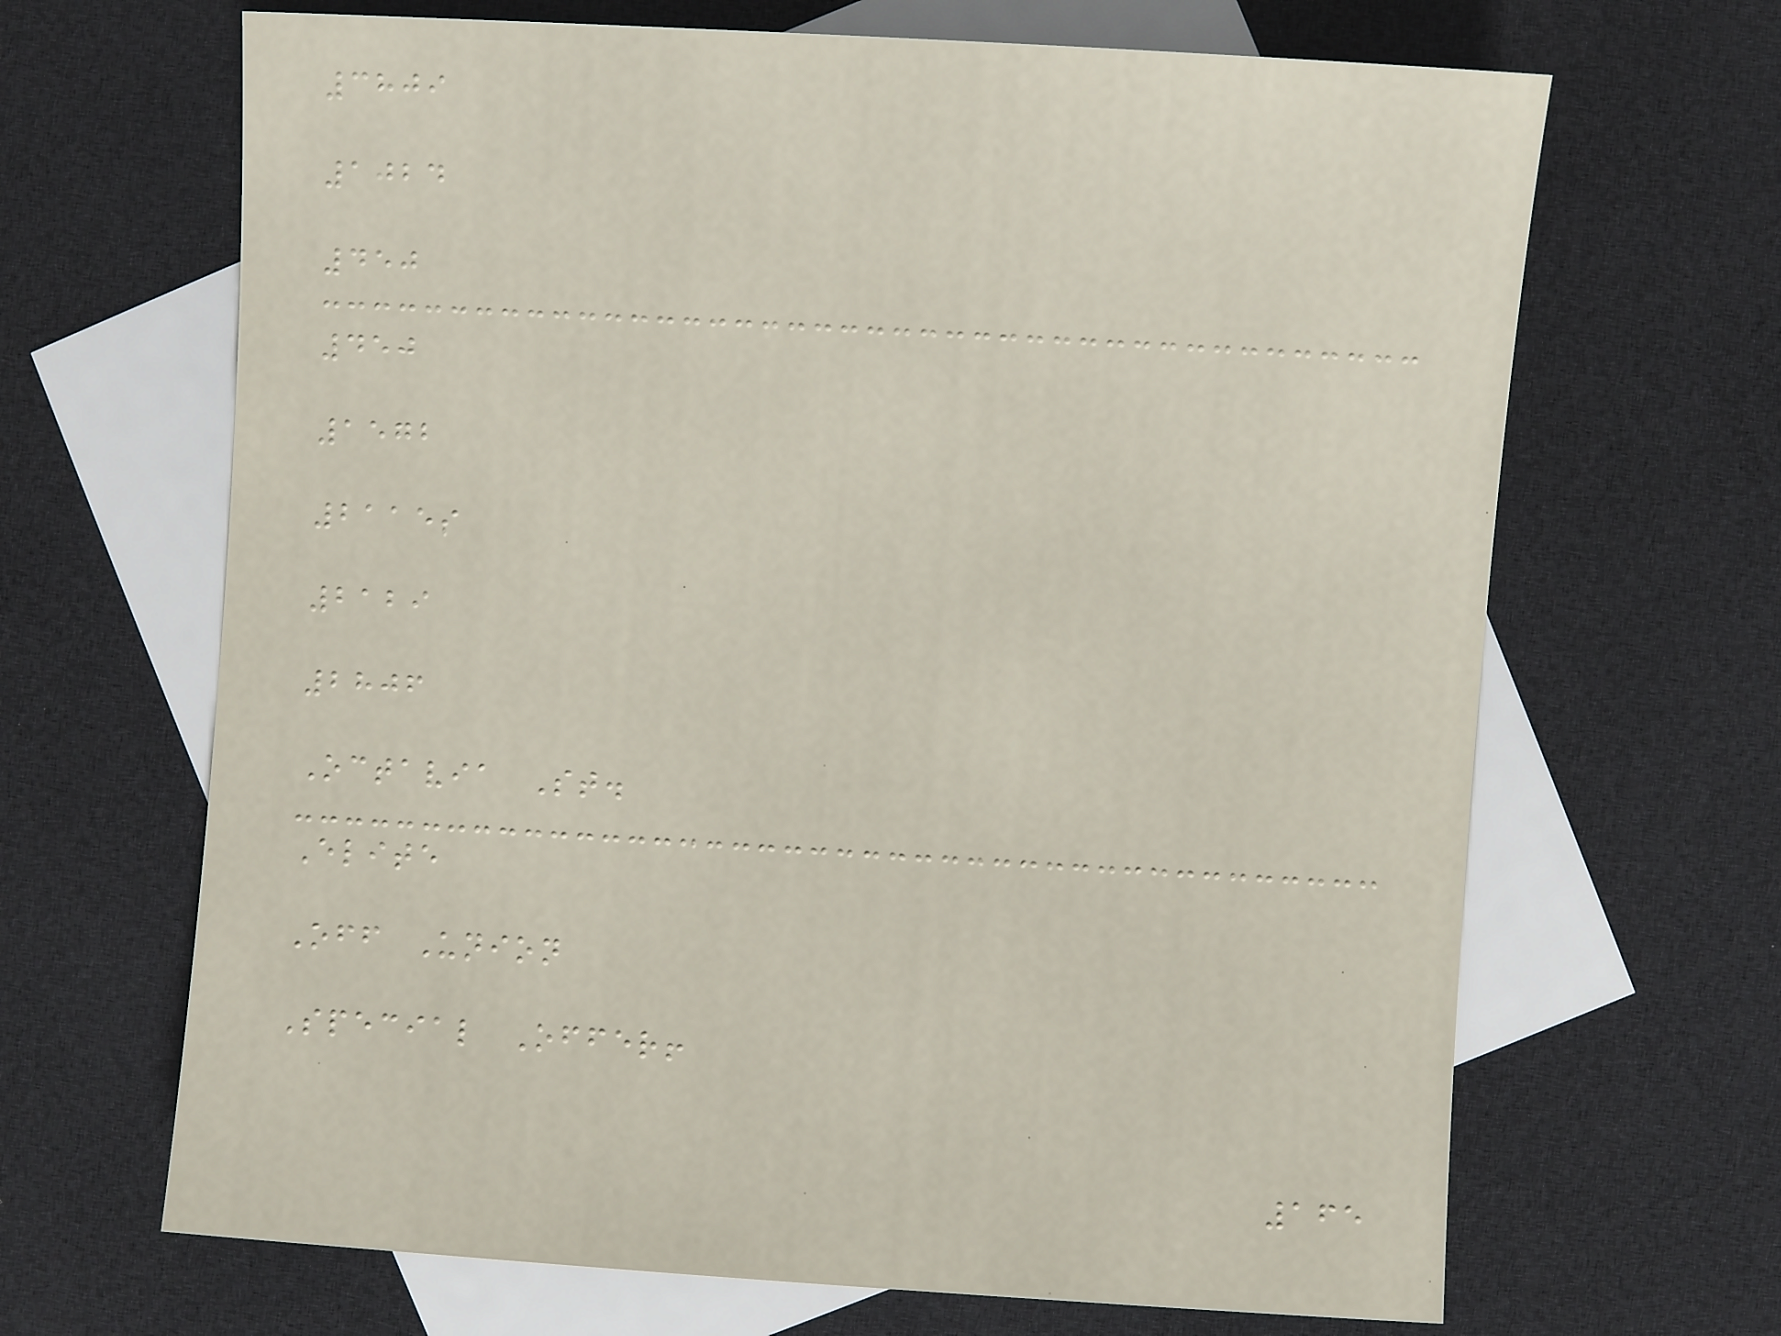3809
1024
450
450
1572
2115s
2129
2806
Octavia St.
Elite
Off Union
Special Offer!
165
